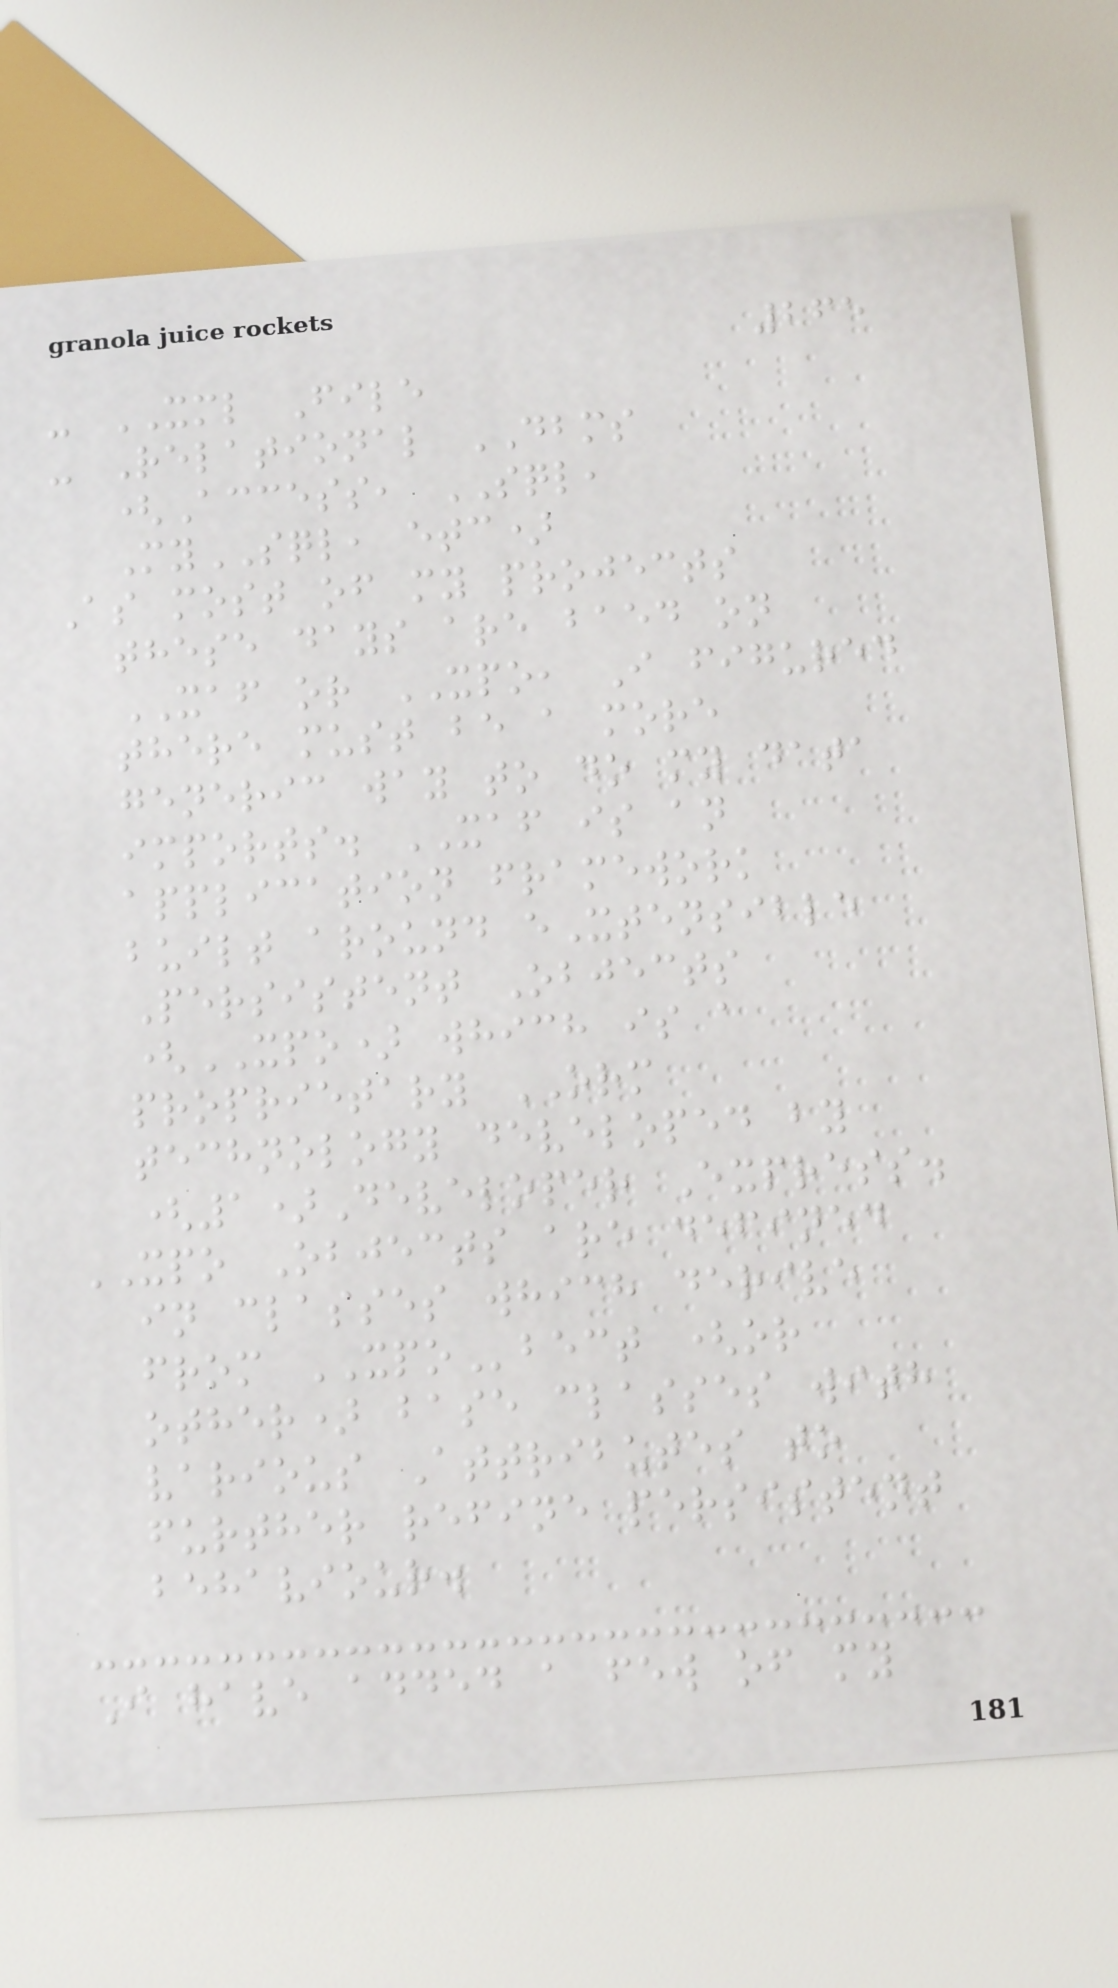265
- XML File
- Relational DBMS
(Access, SQL,
MySQL, etc)
As most of my projects
these days are baed on
XAF or XPO, I figured
there must be a more
generic way to do my data
imports. XAF is an
application framework
built around eXtensible
Persistent Objects
(XPO) which is a
proprietary ORM
technology developed by
(1)Developer Express.
XPO Objects are defined
in classes which derive
from XPObect (or
other) base classes with
various Attributes to
further refine persistent
behaviour.
I have added a few of my
